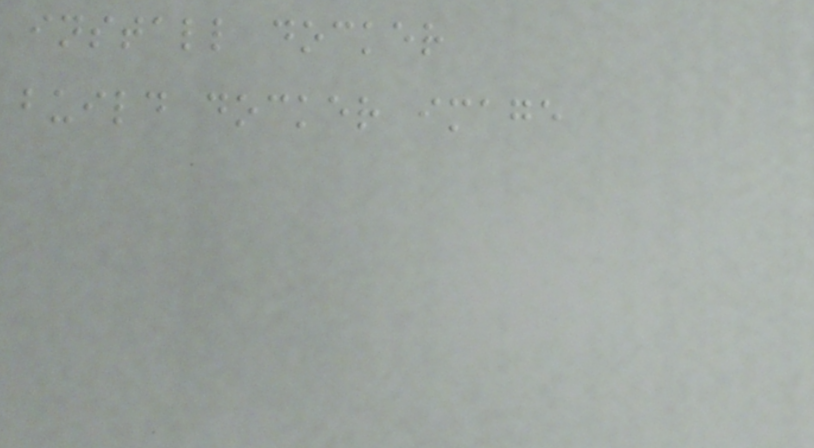install docker
build docker image
